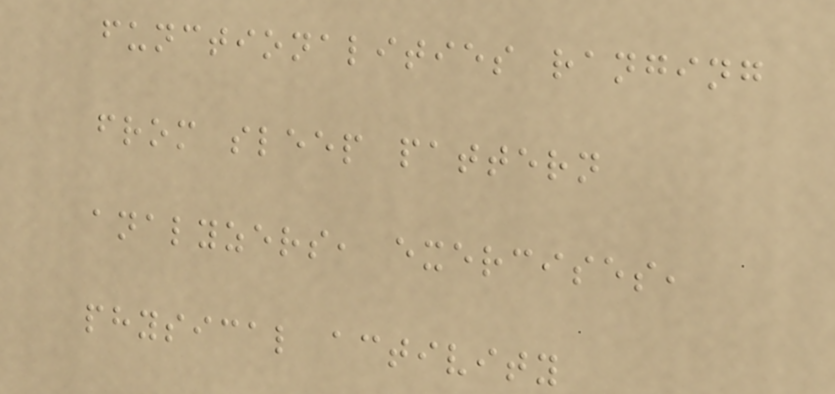functionalities ranging
from sleep pattern
analyzers, exercises,
physical activity
